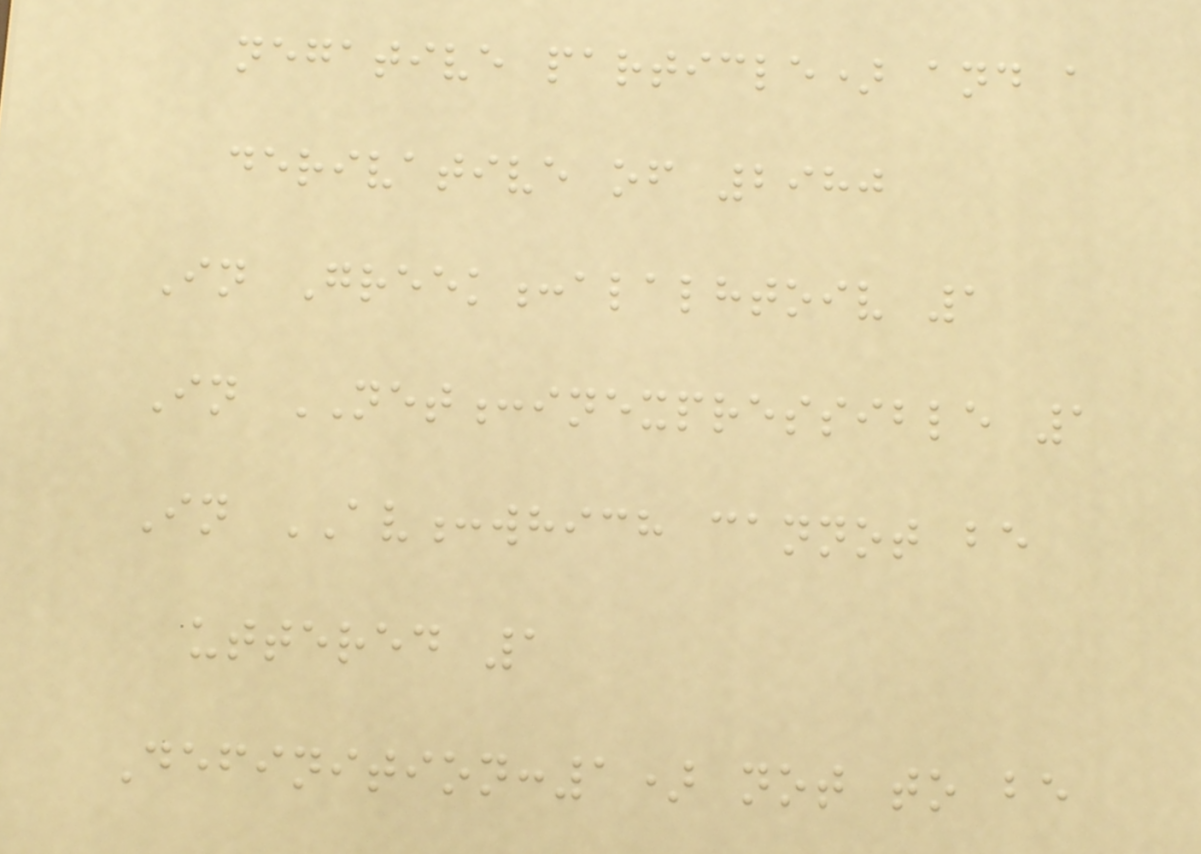negative particle) and a
derivative of 2980
In Greek:alalhtoiv 1
In NET:inexpressible 1
In AV:which cannot be
uttered 1
Definition:1) not to be
